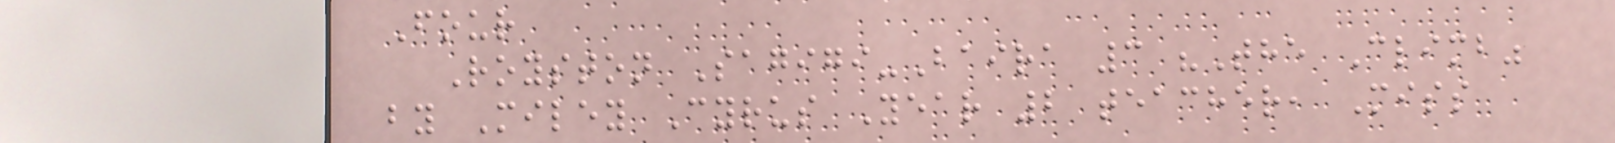Four
Royston Sagigi-Baira 3 "The Climb"
by Miley Cyrus Year 2 teacher, Miss
